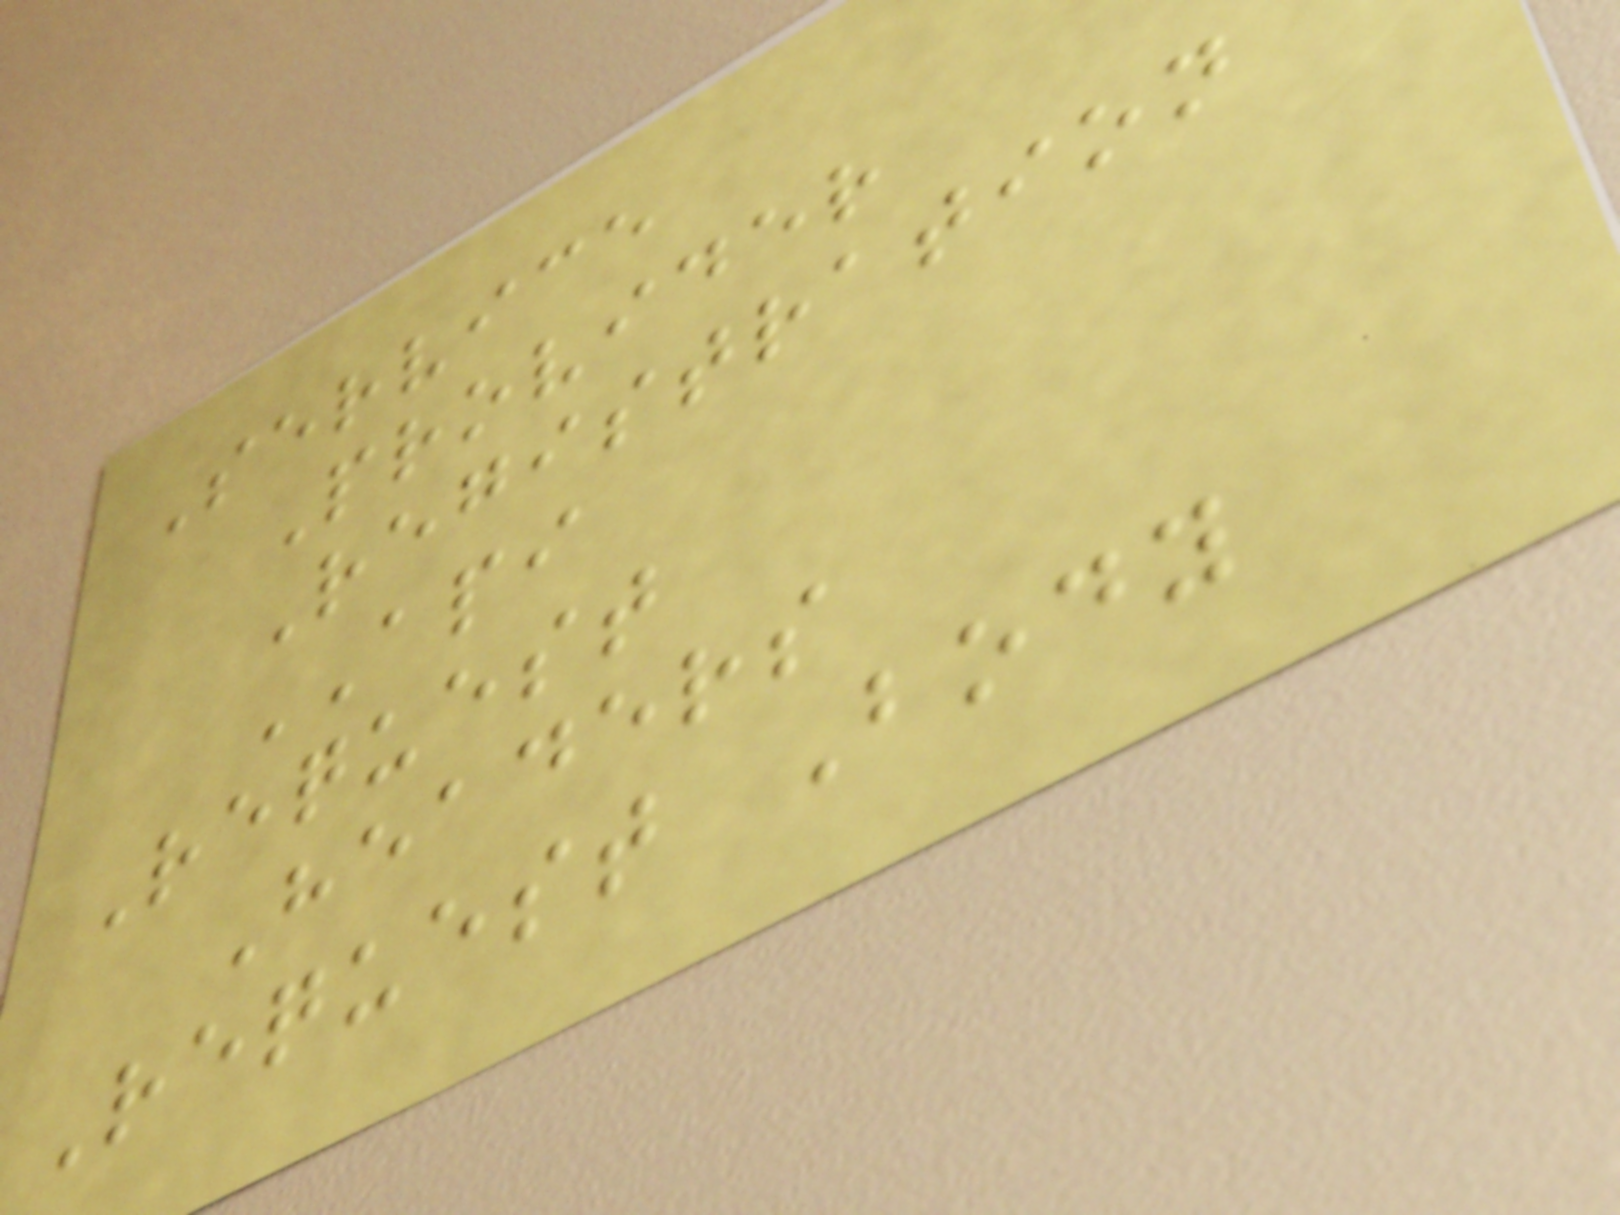Service
Provider
Registration
API
Request
Headers
Request Body
